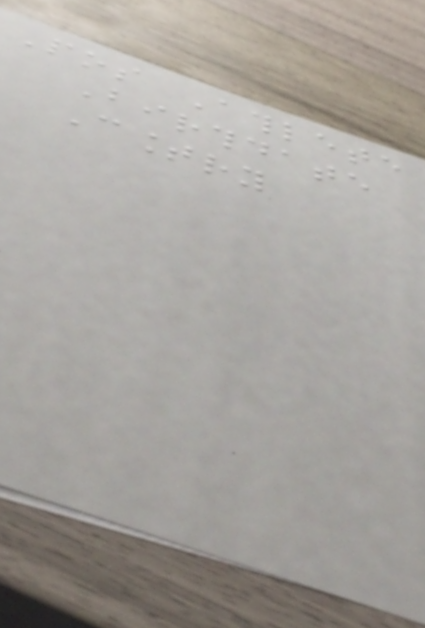Pos Athlete
Birthdate
Country
